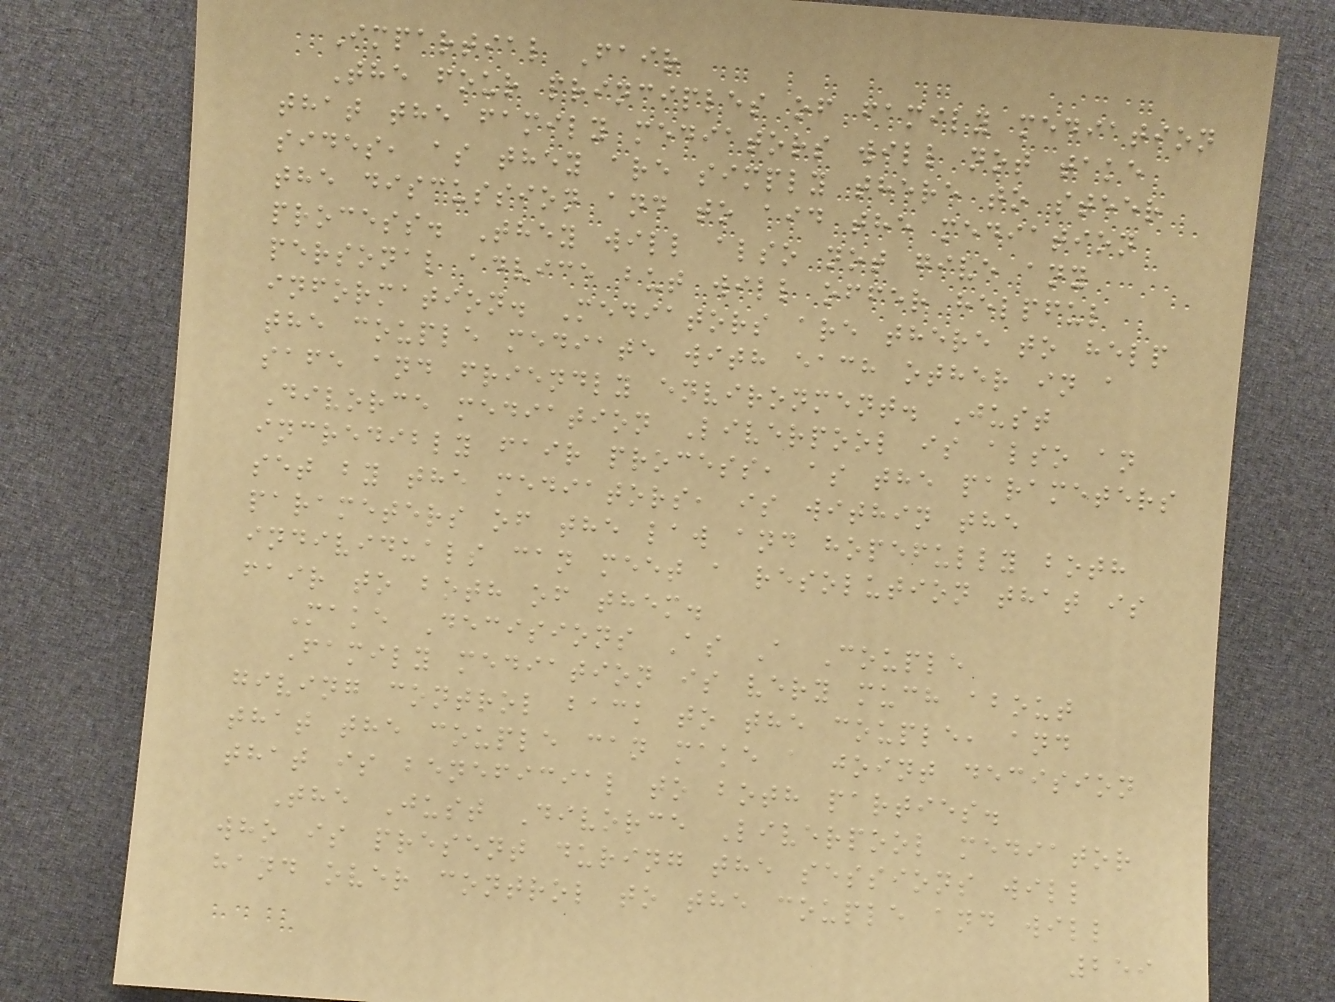Impartial Fair
The four principles of family mediation
that the family mediators will not take
sides, as they are simply there to steer
the discussion and to aid the mediation
process. They will also not give any
personal advice but will offer helpful
information. Mediators are there to help
the couple mediate with each other in a
safe and friendly environment. Just
Divorce mediation Liverpool is also an
incredibly fair process, as the parameters
set by the mediators, is within the
parameters of the law and hopefully both
individuals can meet a resolution that is
fair to both of them.
Make Decisions As A Couple
Family mediation is very much about
giving control back to the couple, and
that the couple can make a joint decision
that is beneficial to both parties.
The Just Divorce Liverpool mediator
who is present during the sessions will
hand over control to the couple and will
259
